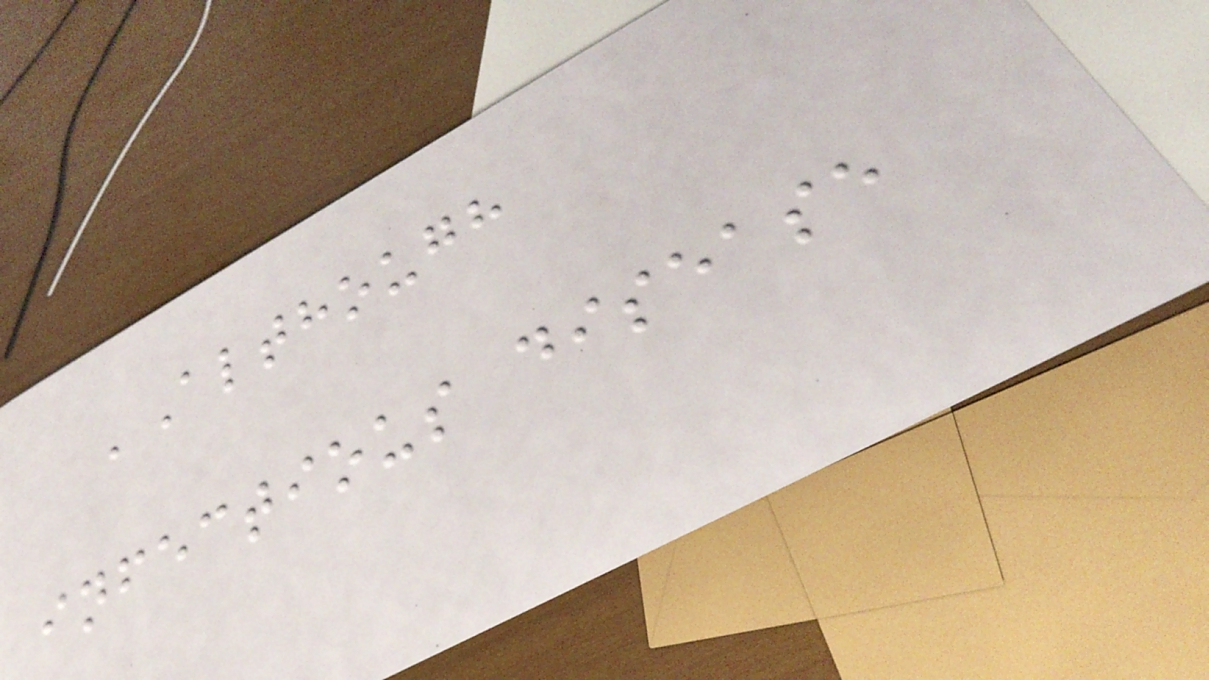'Although
infectious disease
